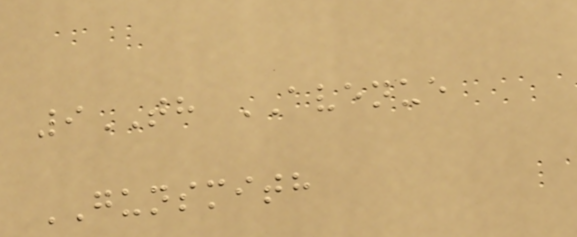9TH AVENUE
GUNSMITH
